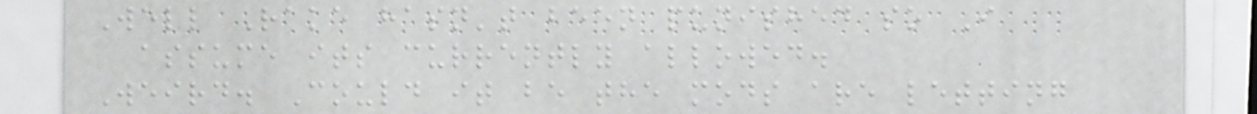Well Rake hasn't been punished so I
assume its currently allowed.
Weird. Could it be the mods are letting
